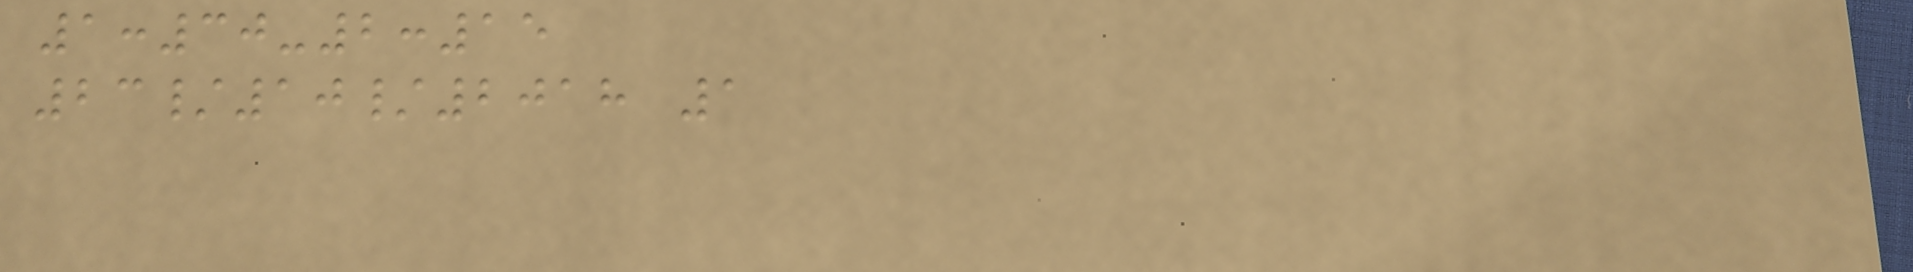1:30-2:15
23/10/2018 1
